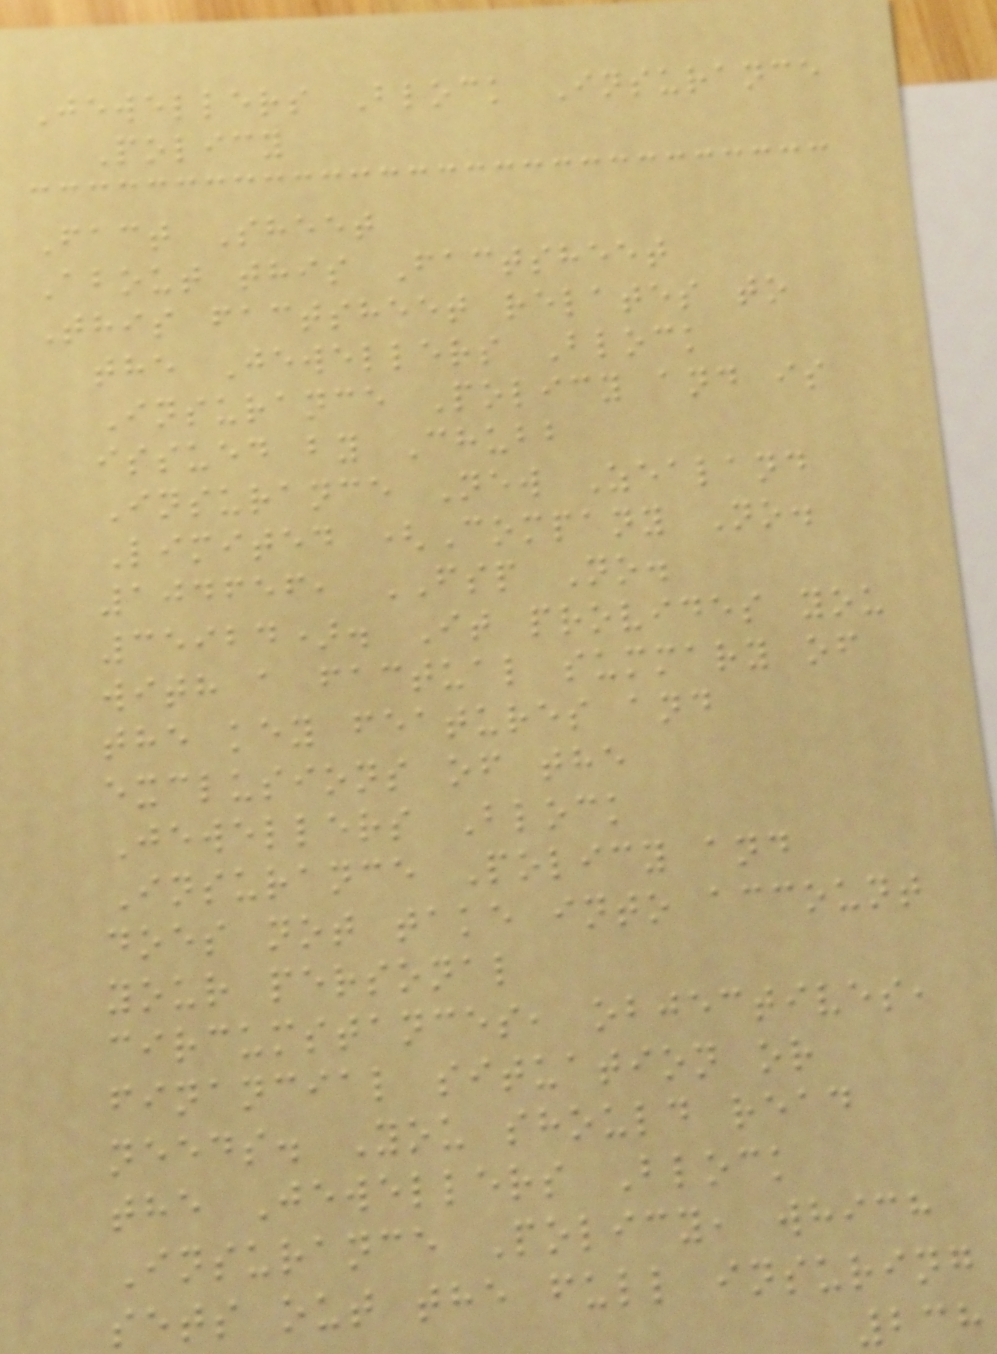Jewellers Block Insurance
Policy
Fact Sheet
About this Factsheet
This factsheet relates to
the Jewellers Block
Insurance Policy and is
issued by Chubb
Insurance New Zealand
Limited (Company No.
104656, FSP No.
35924). It provides you
with a factual summary of
the key features and
exclusions of the
Jewellers Block
Insurance Policy and
does not take into account
your personal
circumstances, objectives,
financial situation or
needs. You should read
the Jewellers Block
Insurance Policy, which
sets out the full insuring
238
